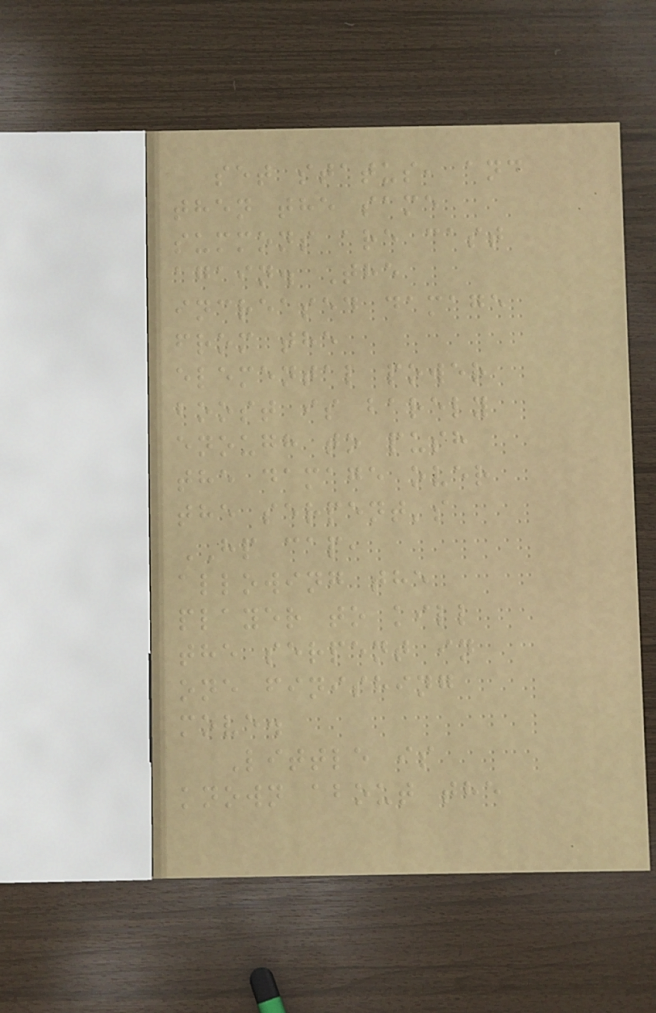set status, and
then the same
summons are cast
again. The
increased damage
from the
elemental power
boost is barely
enough to push
the damage over
the serpent's
HP cap,
allowing the
player to kill
the serpent in
one finishing
move.
Little is
known about the
